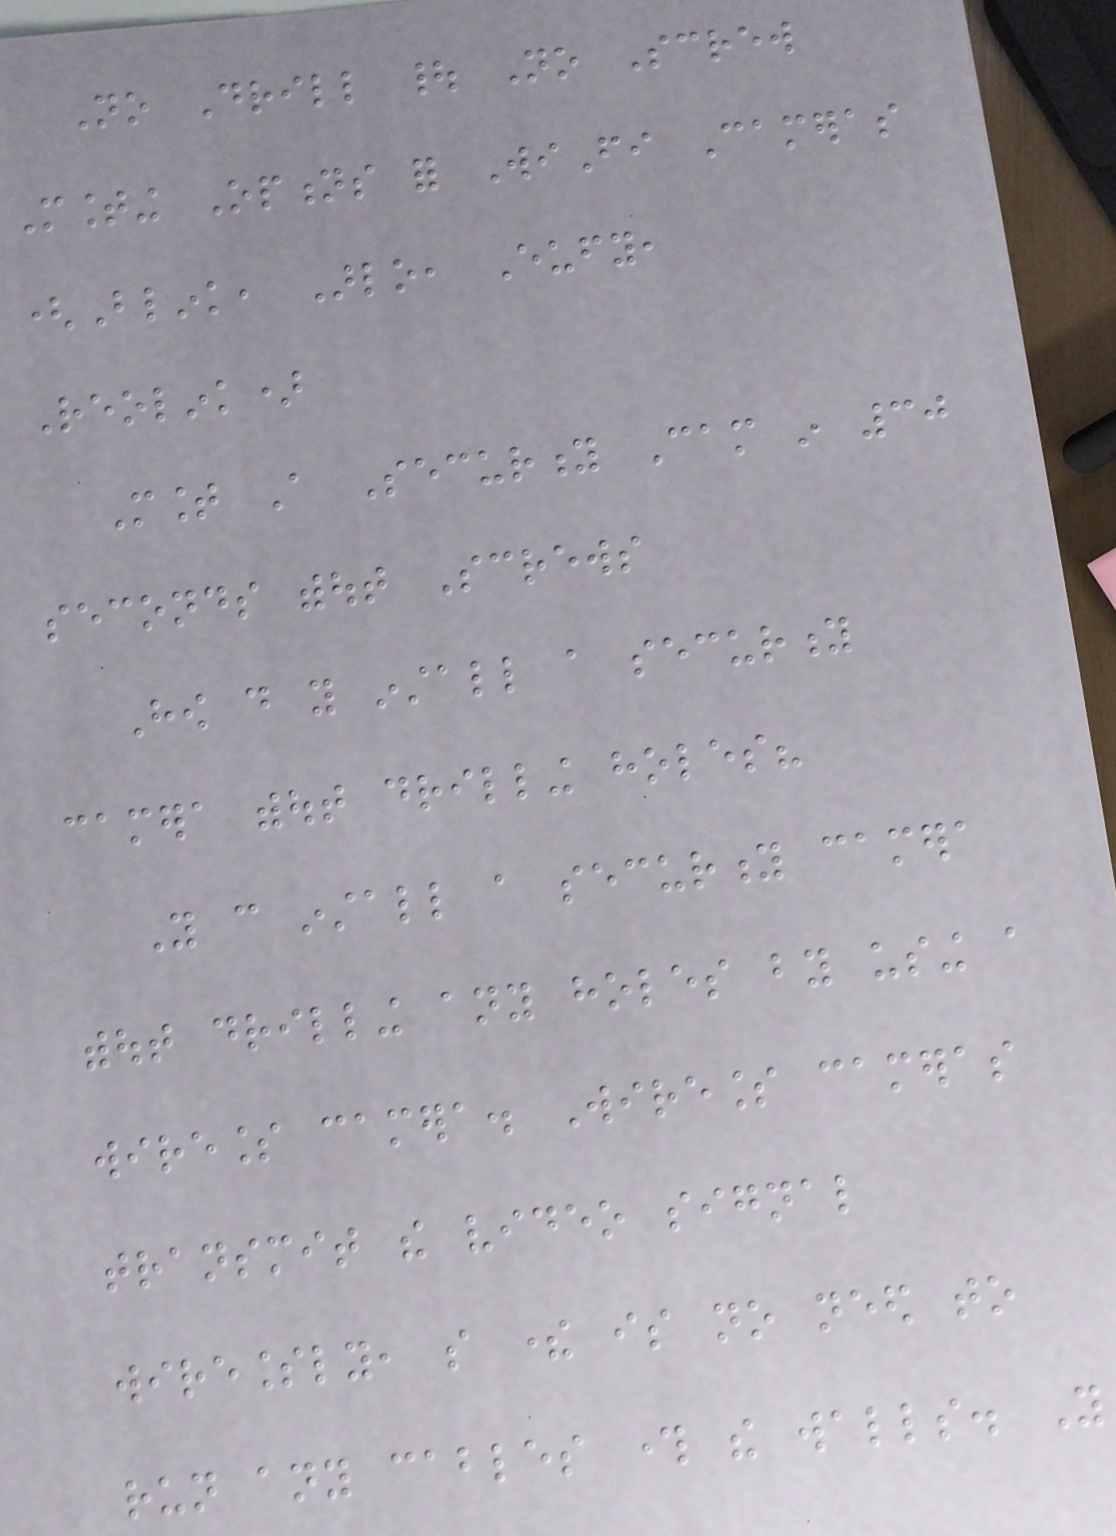No Drill | No Screw
Mounting Options for WiFi Cameras
(Blink, Arlo, Eufy,
Reolink)
Mount A Security Cam in 30
seconds without Screws
How do you install a security
camera without drilling holes?
You can install a security camera
without drilling any holes by using a
wireless camera. Wireless cameras
transmit the video signal
wirelessly, so there is no need to
run any cables through the walls. You
